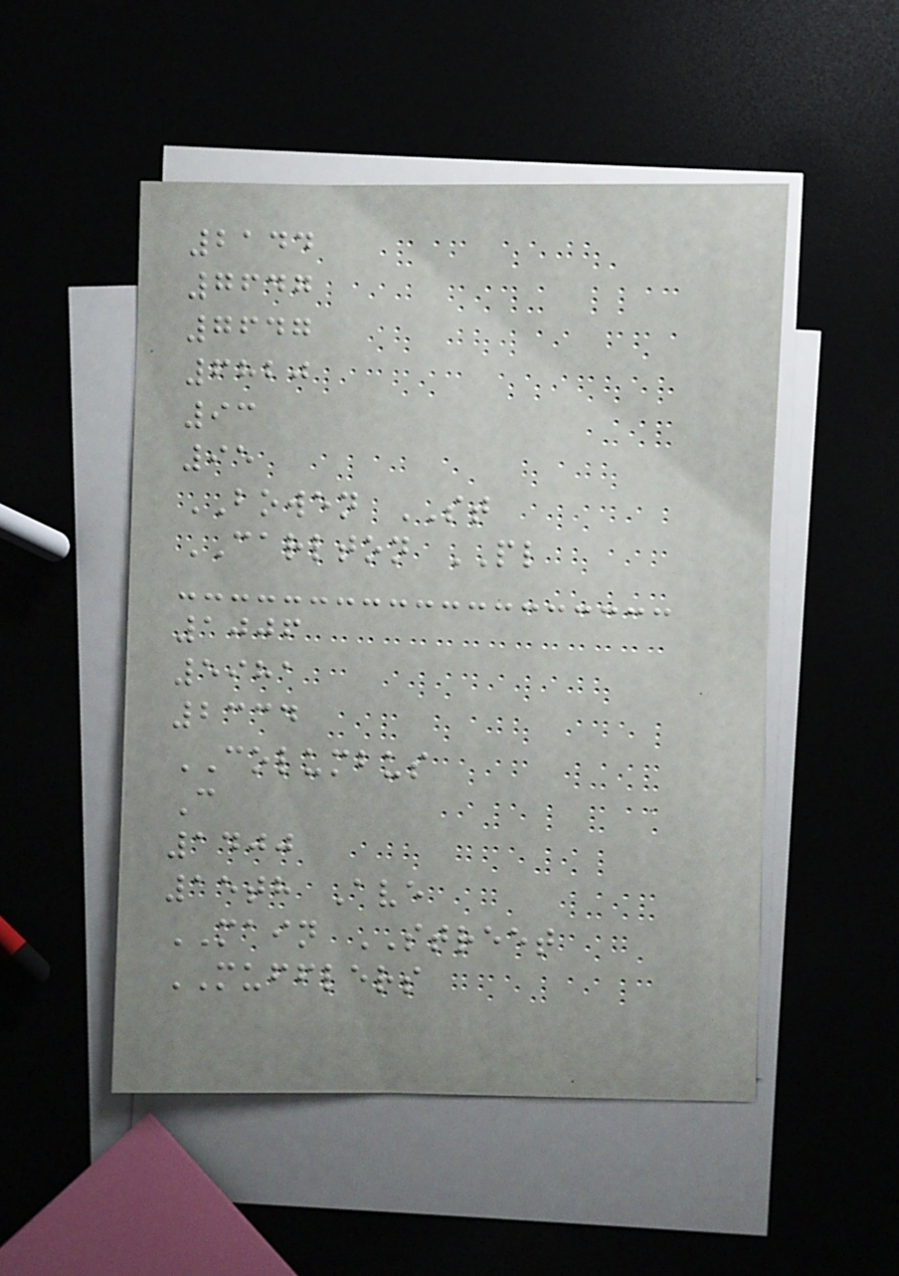2144
7647
7647
6820
93
95
BOWEN ST
CARLTON PL
1006
5981
2334
COLUMBUS
C
1400
15th Ave
MAIN STREET
MUFFLERS
